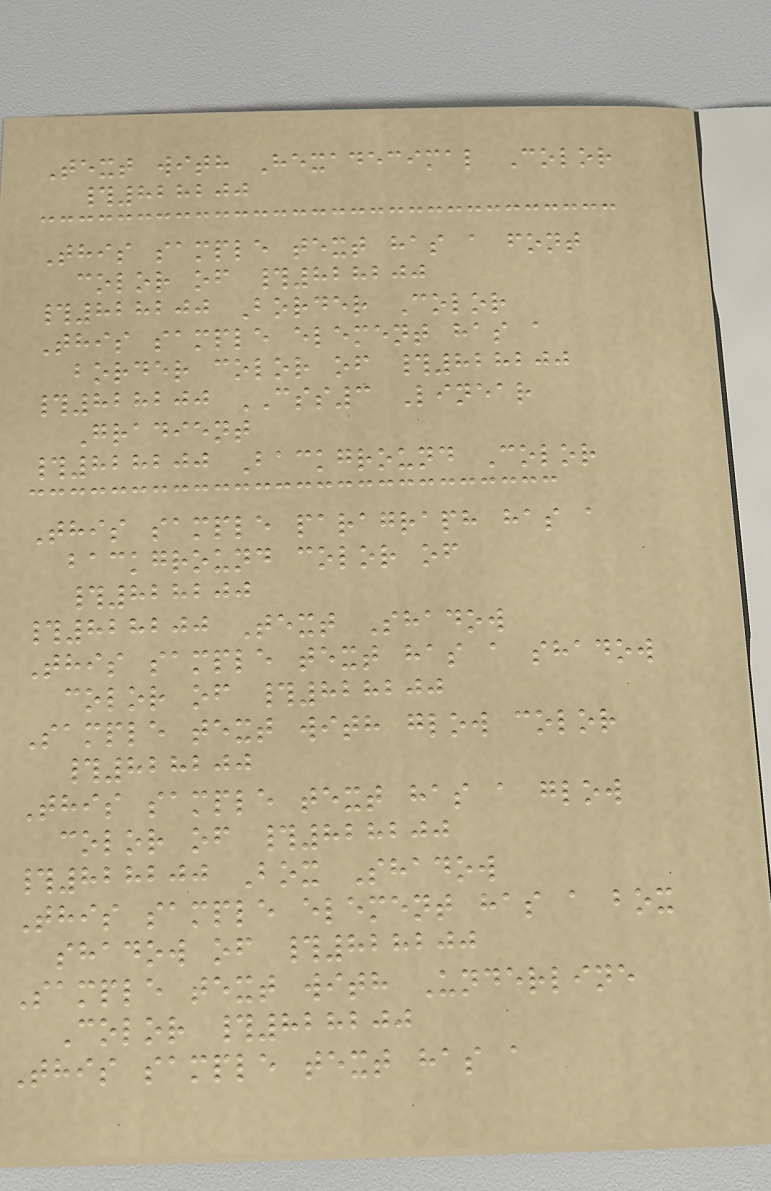Text with Hexadecimal Color
#828200
This sample text has a font
color of #828200
#828200 Border Color
This sample element has a
border color of #828200
#828200 CSS3 Linear
Gradient
#828200 Background Color
This sample paragraph has a
background color of
#828200
#828200 Text Shadow
This sample text has a shadow
color of #828200
Sample text with glow color
#828200
This sample text has a glow
color of #828200
#828200 Box Shadow
This sample element has a box
shadow of #828200
Sample text with Underline
Color #828200
This sample text has a
